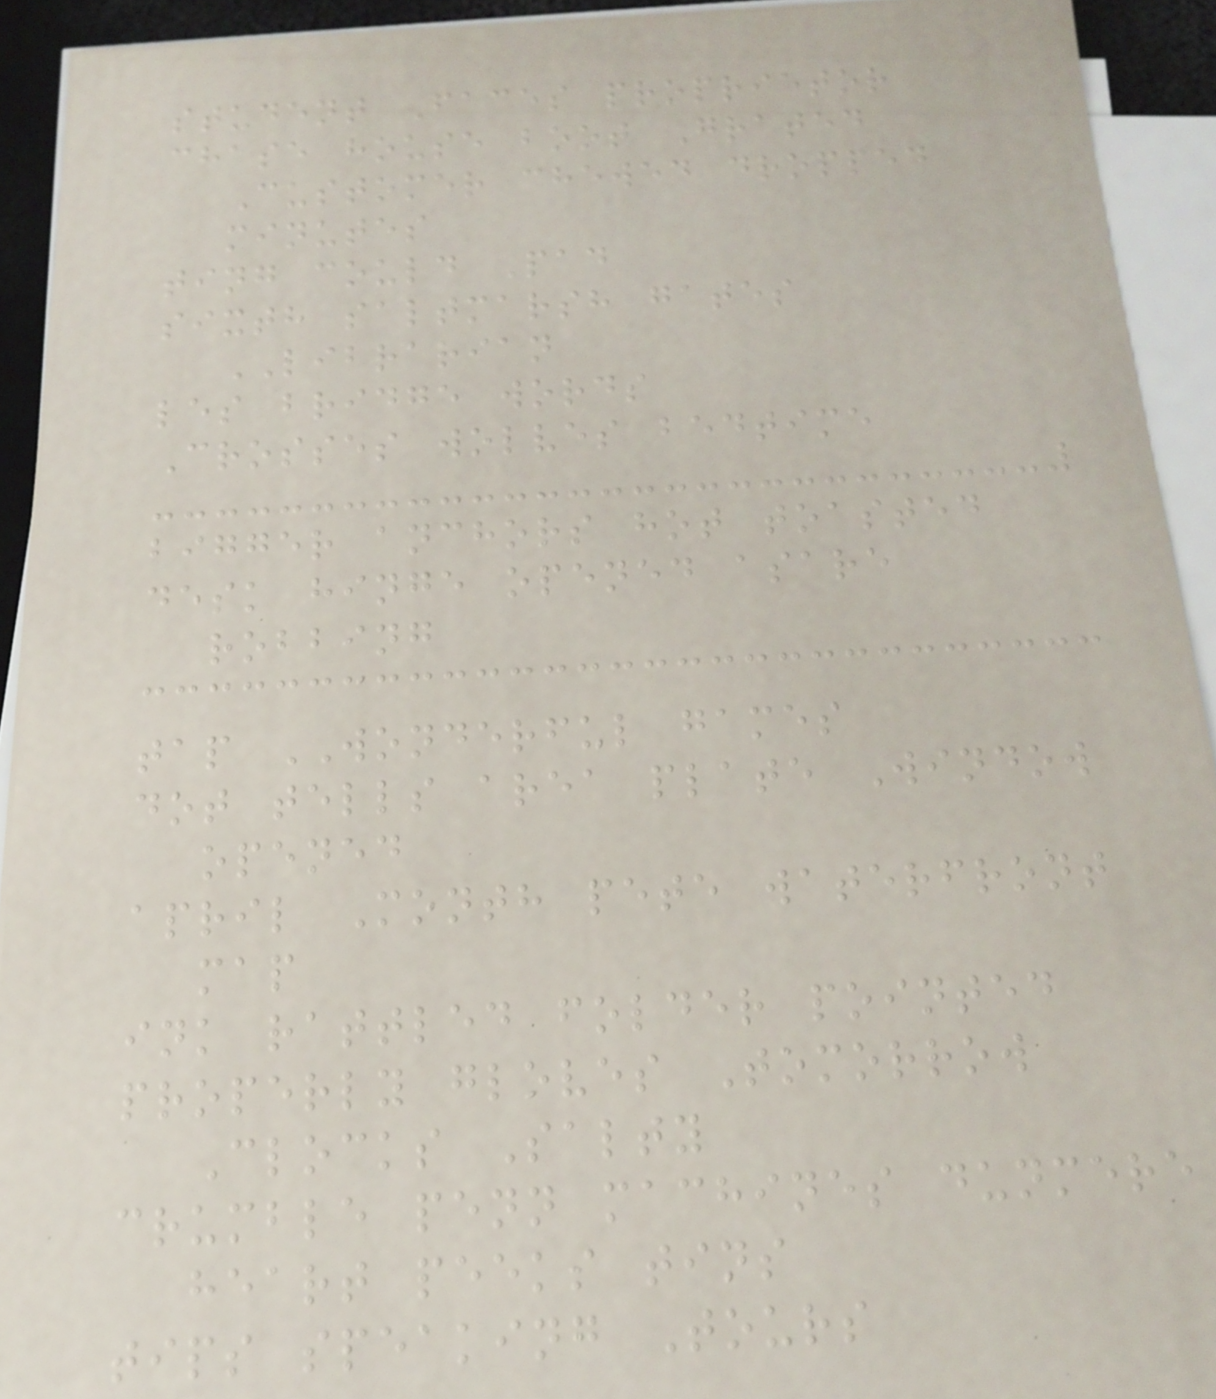student Faces proprietor
chase house boot Grated
Customer chewed dropped
minutes
ting could Pad
sixth saltmarsh gates
LIBRARIAN
les bridge words
Crosses wolves bedtime
bigger anchors hot toasted
desk hinge opened asare
robbing
tap WONDERFUL games
dot tells area plate Window
opened
april Month pete waterfront
map
ink rattled folder pointed
properly gloves Tomorrow
Clocks Salty
crumble penn machines dunmere
heart peeks tins
tips speaking Tours
